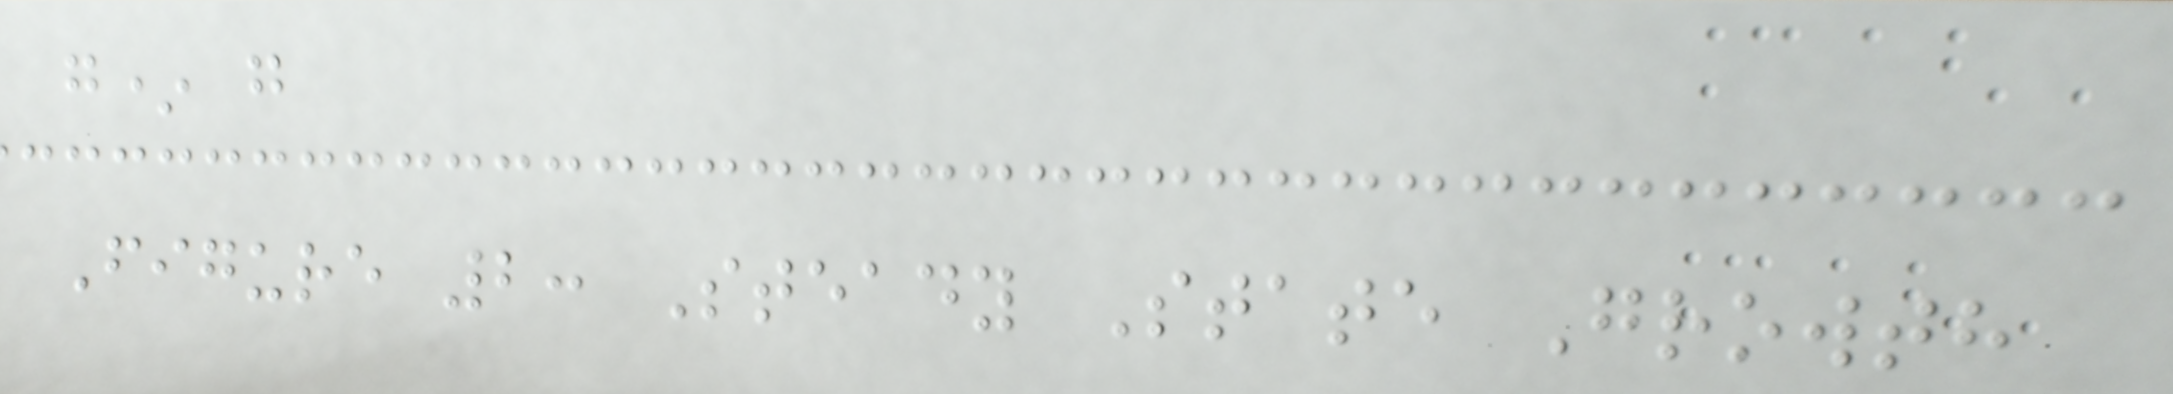g* g
Figure 2: Steady State Growth
